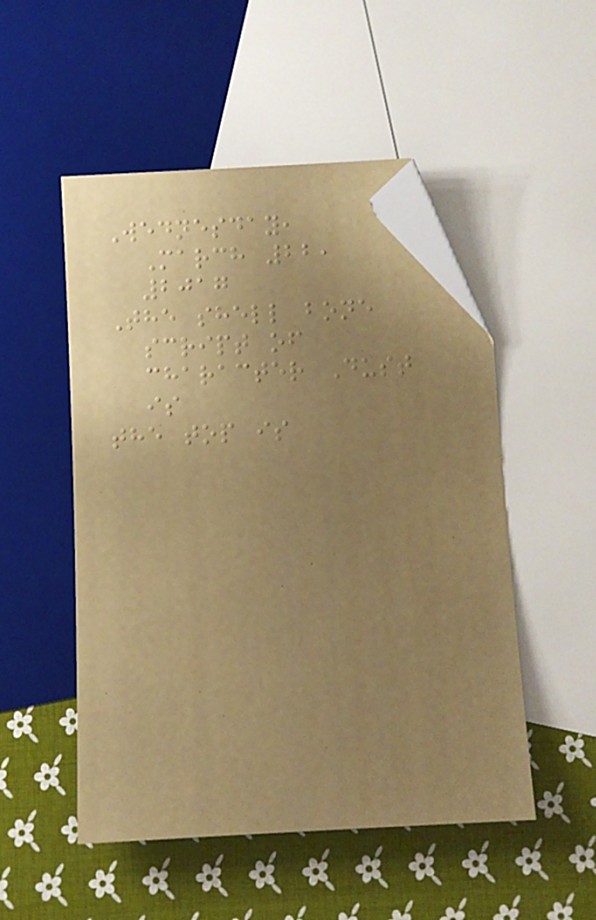Wednesday,
March 22,
2017
The shell bone
script of
character Dust
is
the top is
